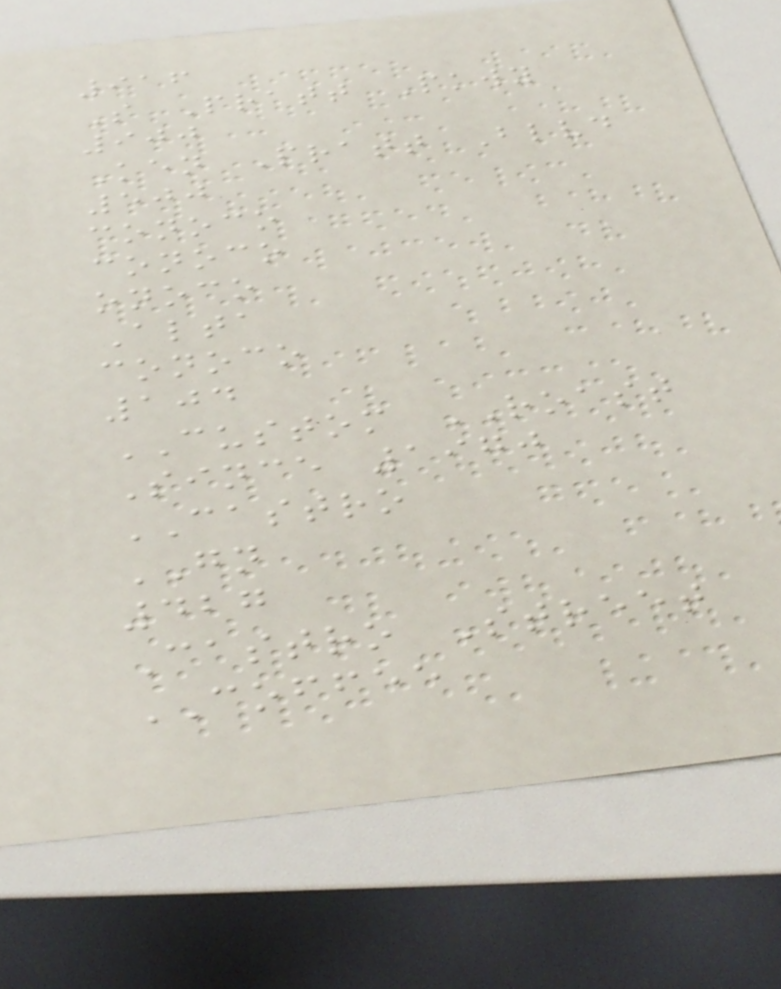916
S Pratt Pkwy
900
Ken Pratt Blvd
500
conoco
conoco
onoco
Alta
conoco
104
CUSTOM ROAST
Since 1970
CASTRO
GN
427
Castro Street
COFFEE
